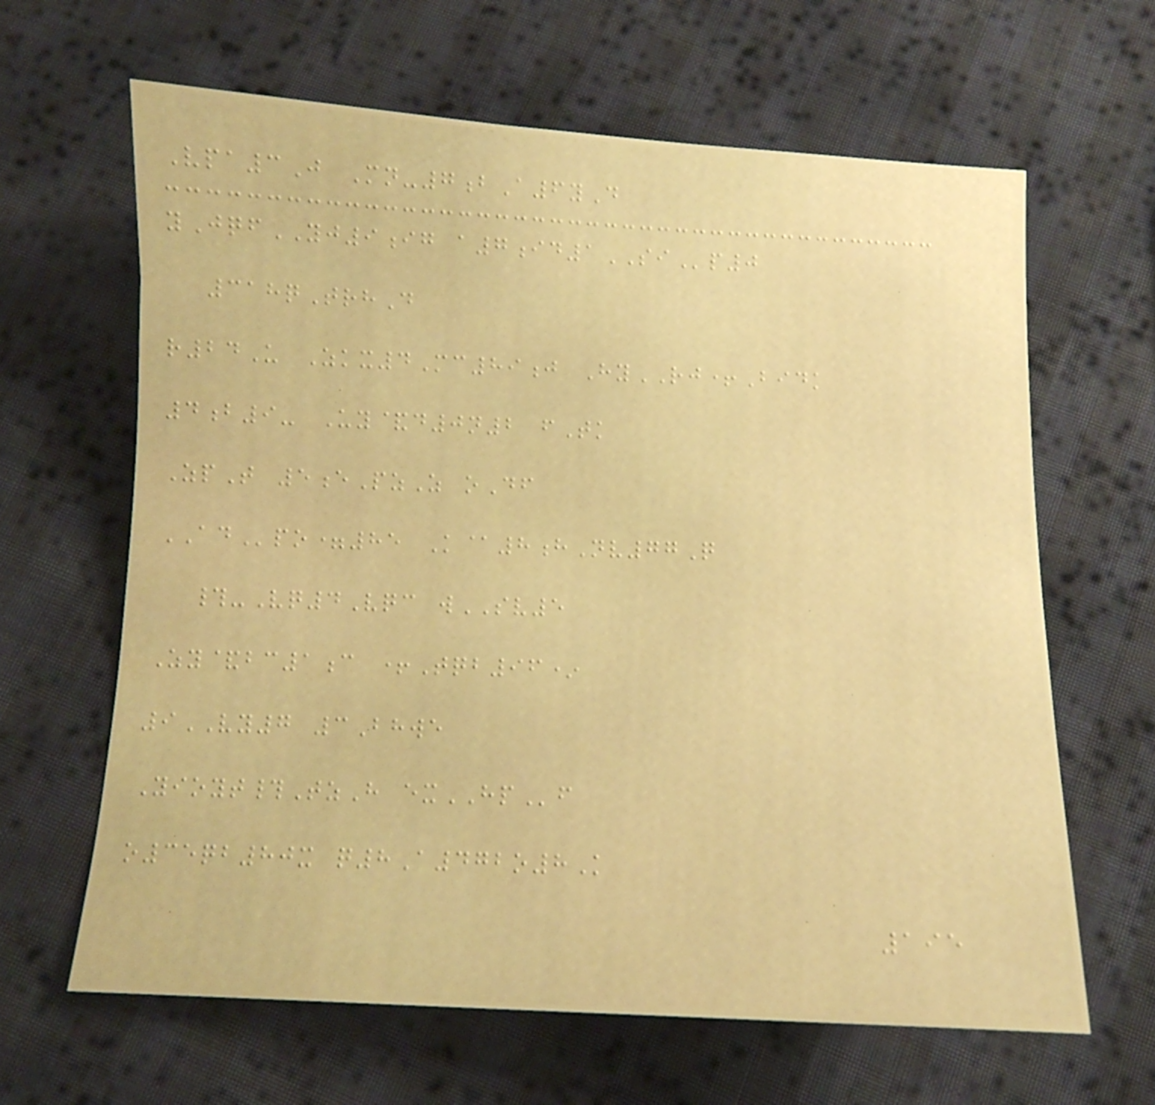Vpa3J Mn-7bA6yD
yJqfYJ9ig a7id1SIp0
318qTrhD
r24U Zkx4Mc89j HyRJ+Bidk
4b9- Uy&d0n2 fTk
ZpT 5ePzZ oDf
ADpo=85 K@8hNv77Q
#-Vq4Vqc wSV5
Zy&bc1c +Tqb96*
9VY7 3Bhwe
Yioyt#TzH exHPf
o35qb80x q8A472o8K
195
